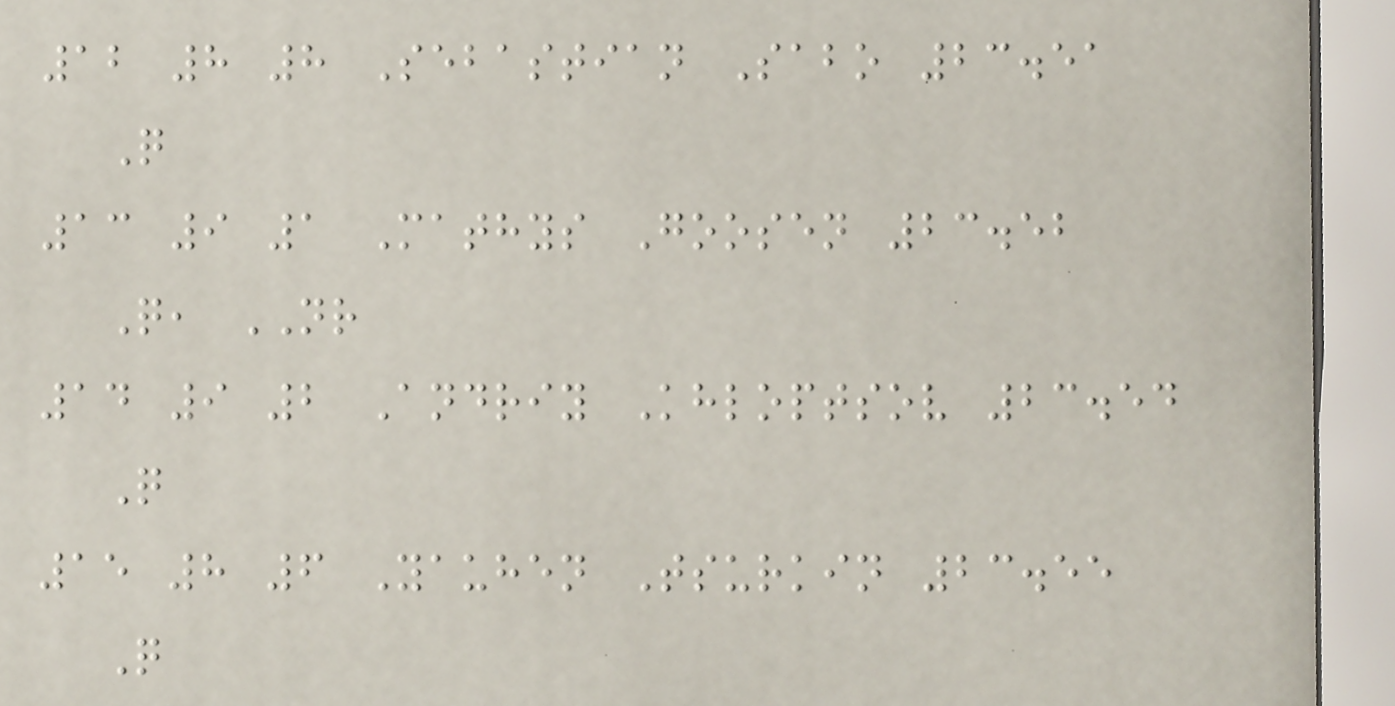12 8 8 Sebastian Sabo 23.51
Q
13 9 1 Mathys Goosen 23.52
Q, NR
14 9 2 Andriy Khloptsov 23.54
Q
15 8 6 Yauhen Tsurkin 23.55
Q
